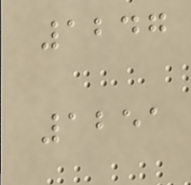1247
1251
